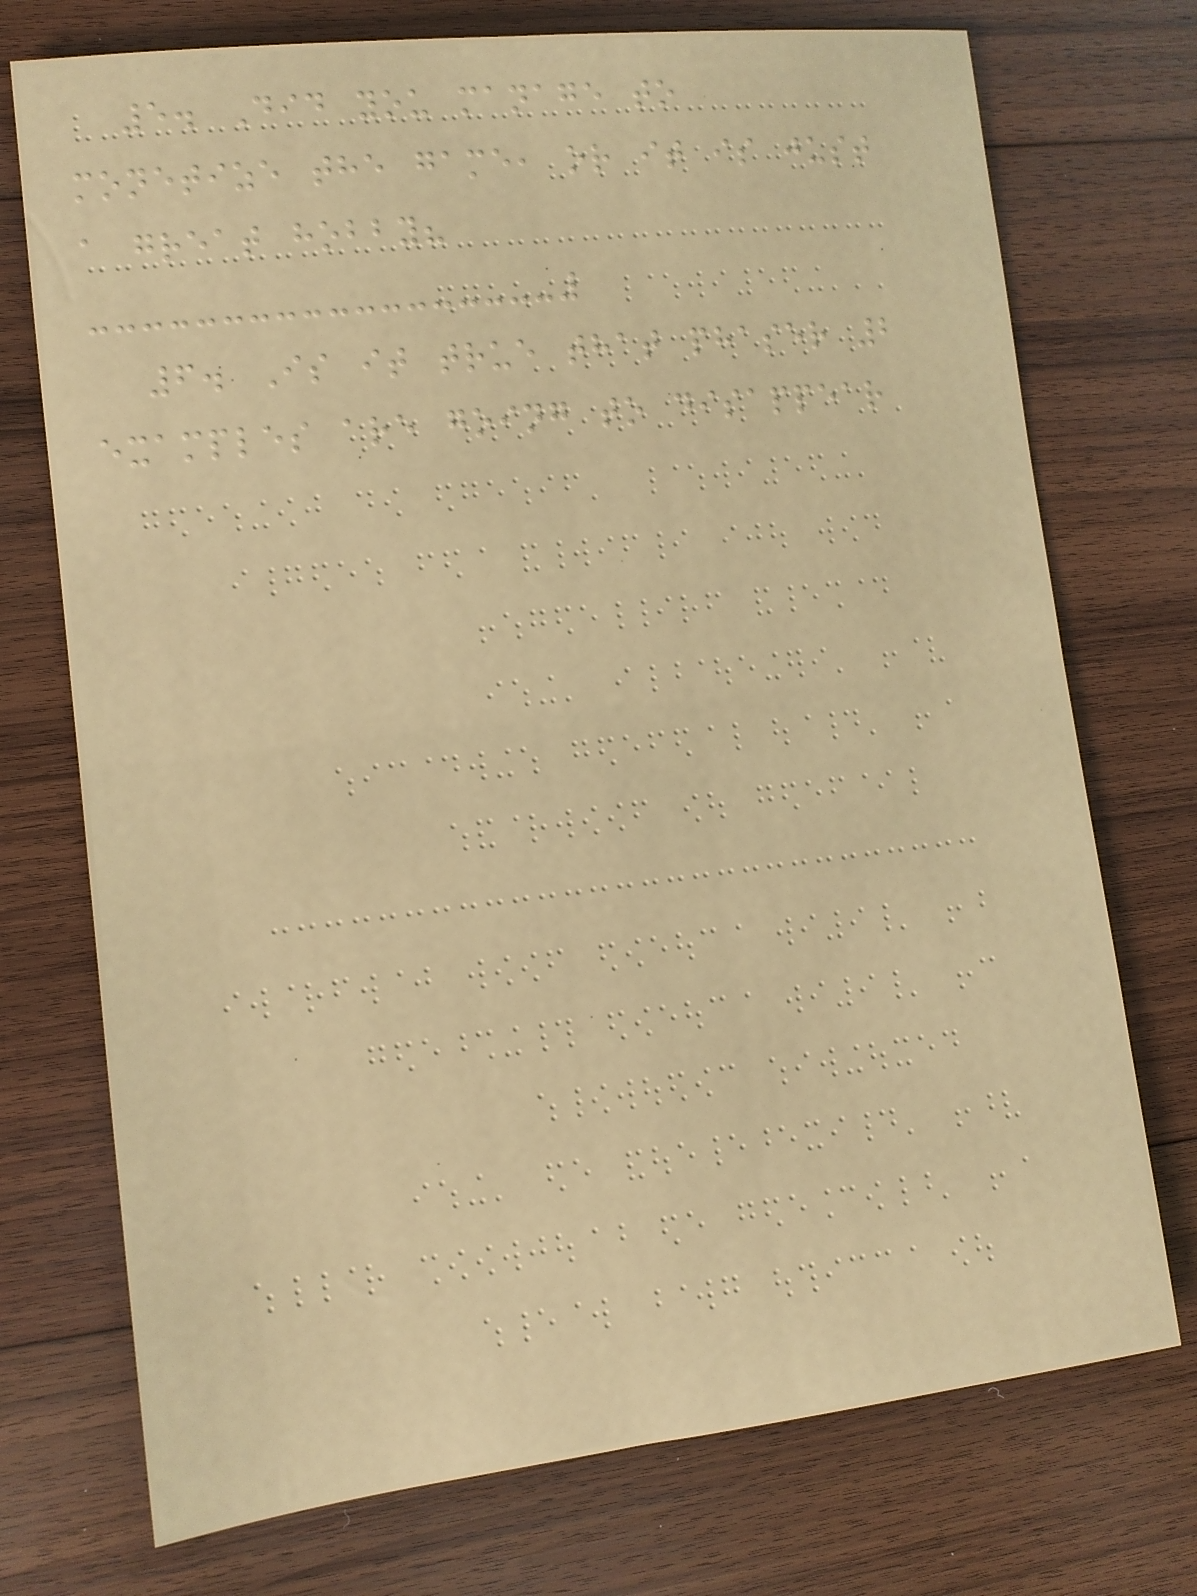5. Did you manage to
monetize the game, or it is just
a great hobby?
6. Is it true that phaser 2
examples are going to disappear
